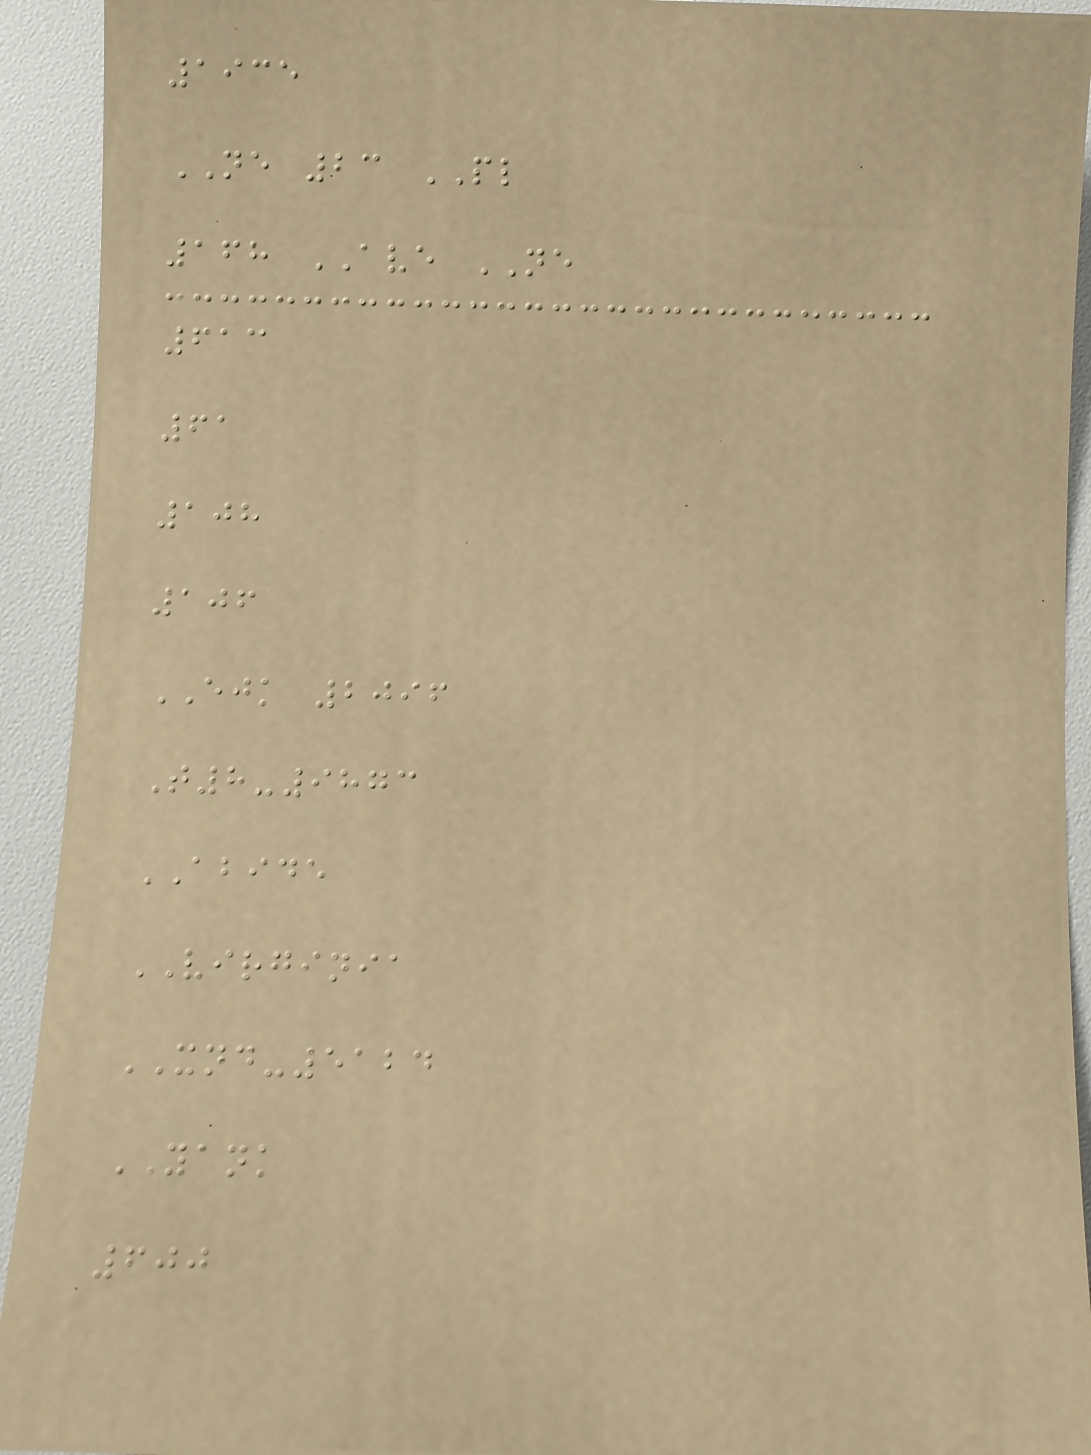1935
NE 23 PL
168 AVE NE
613
61
108
106
EJK 2096
T8-9873
ABIDE
VIRGINIA
XND-5124
YANK
600
